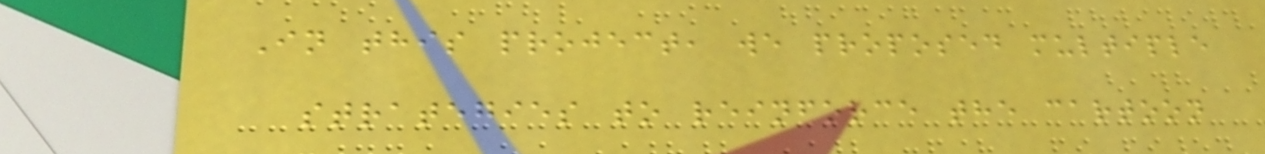In this project, we proposed multiple
strategies to reinforce the cartoon
